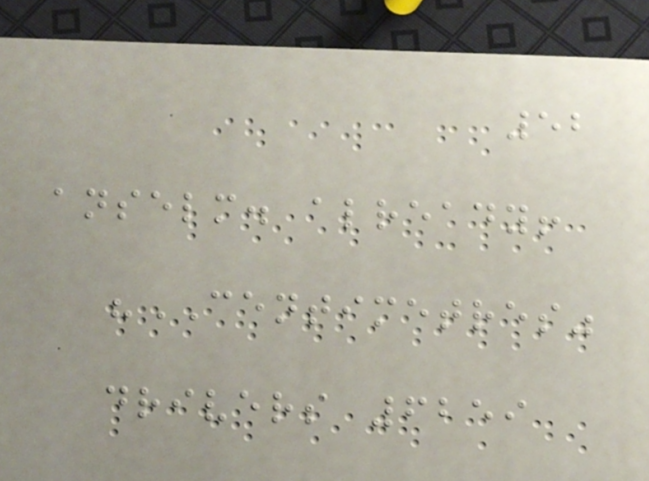52
anselm. already!
"CENTIMETRES"
drivers 6259
